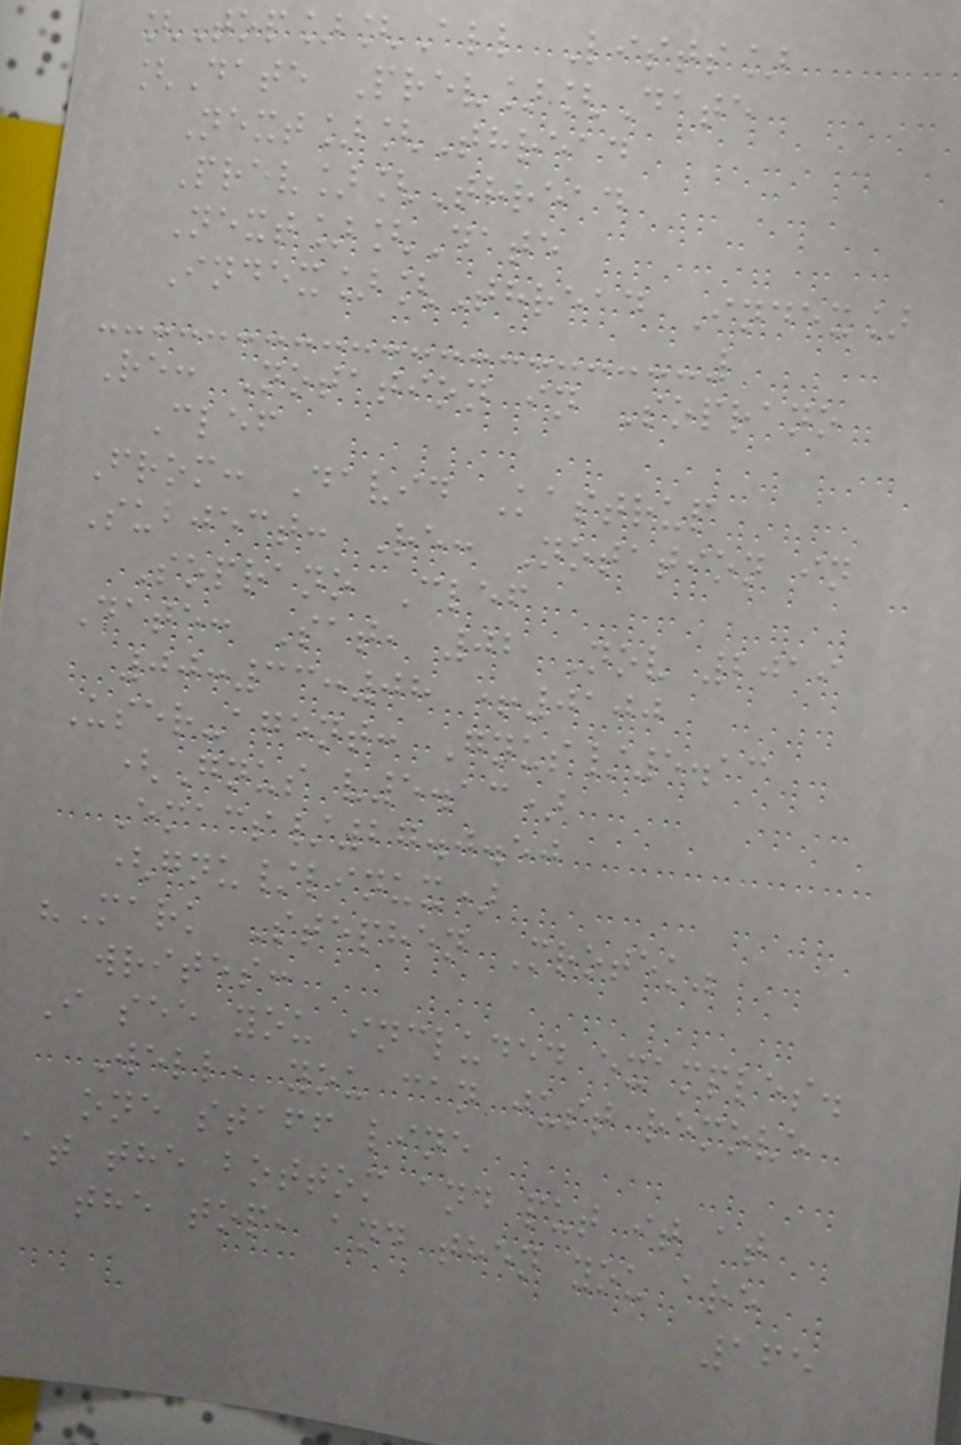[Top][All Lists]
[Date Prev][Date
Next][Thread
Prev][Thread
Next][Date
Index][Thread Index]
Re: Notation in Soprano
Clef
From: David Kastrup
Subject: Re: Notation in
Soprano Clef
Date: Sat, 02 Nov 2019
00:33:08 +0100
User-agent: Gnus/5.13
(Gnus v5.13)
Emacs/27.0.50
(gnu/linux)
"Mark Stephen Mrotek"
writes:
I see you included examples.
Well, you can just remove
one staff line
at the bottom and put it at
the top, and then you are
165
